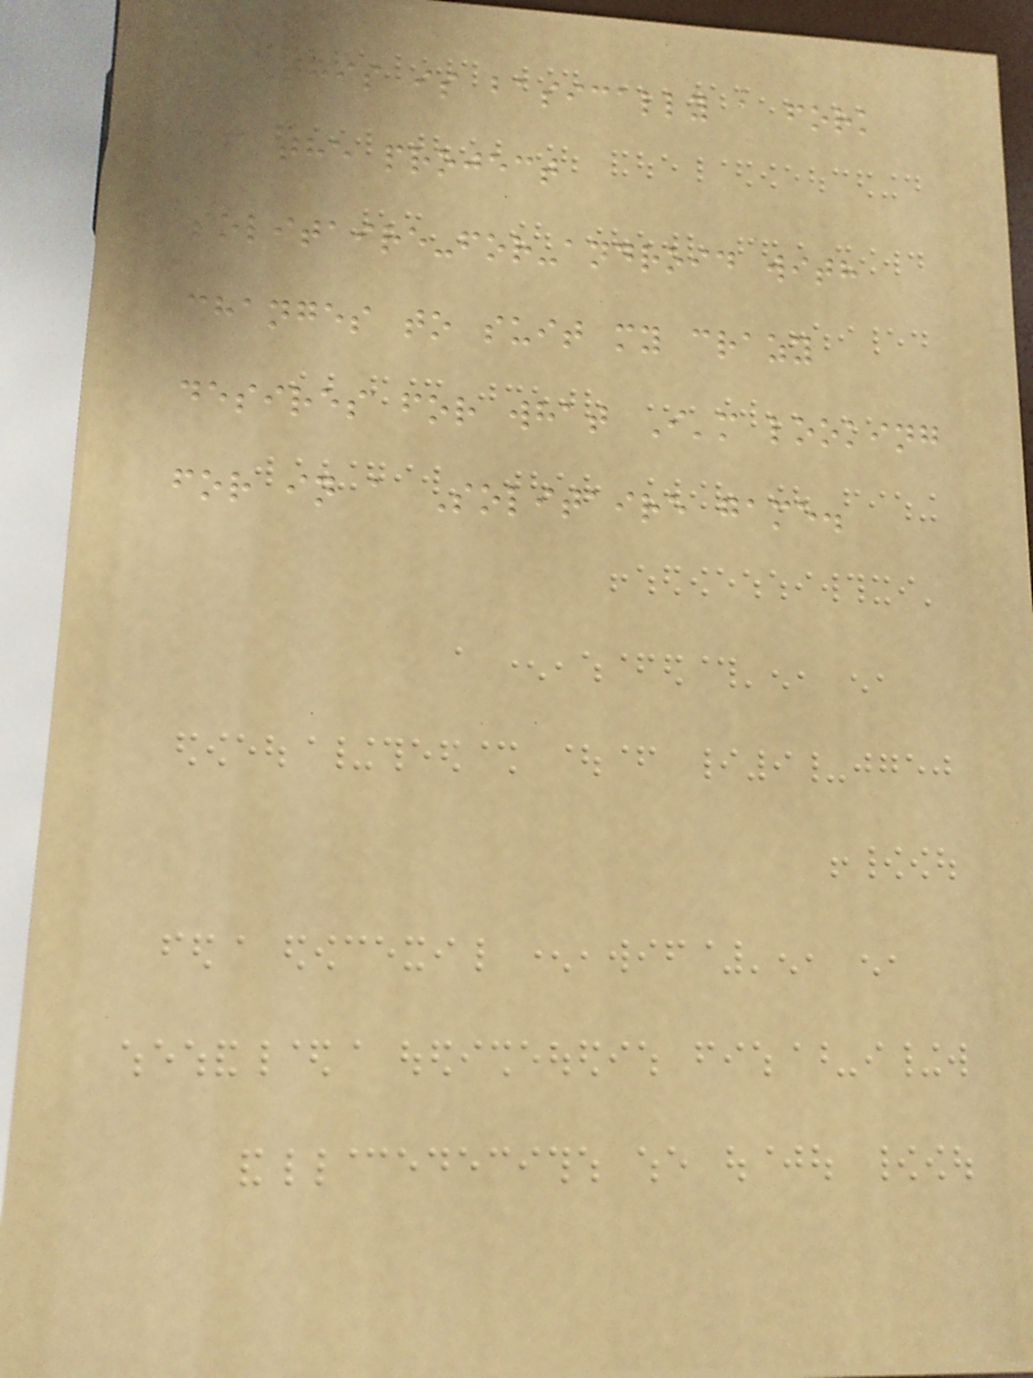This is basically a fork
of the project
solitaire-for-android with
changes to suit my crazy
desires for what I'm looking
for in a Solitaire game.
